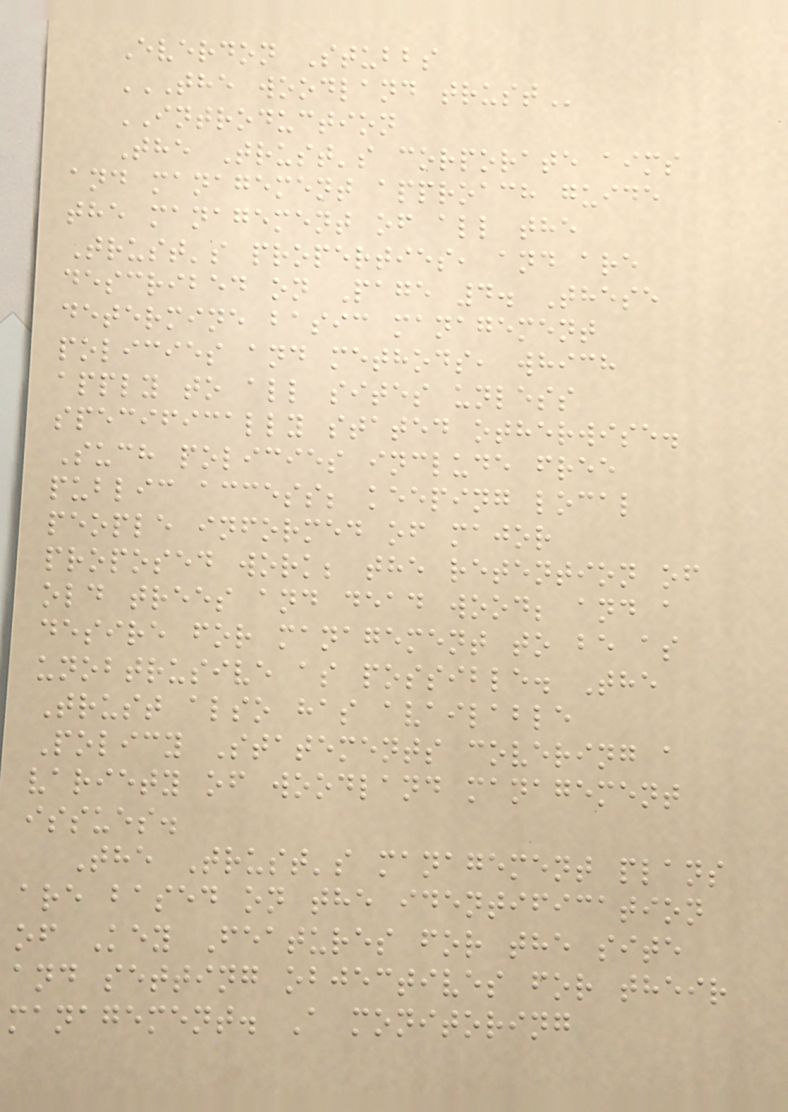Everdon Stubbs
THE WOODLAND TRUST
INTRODUCTION
The Trust's corporate aims
and management approach guide
the management of all the
Trust's properties, and are
described on Page 4. These
determine basic management
policies and methods, which
apply to all sites unless
specifically stated otherwise.
Such policies include free
public access; keeping local
people informed of major
proposed work; the retention of
old trees and dead wood; and a
desire for management to be as
unobtrusive as possible. The
Trust also has available
Policy Statements covering a
variety of woodland management
issues.
The Trust's management plans
are based on the identification
of Key Features for the site
and setting objectives for their
management. A monitoring
